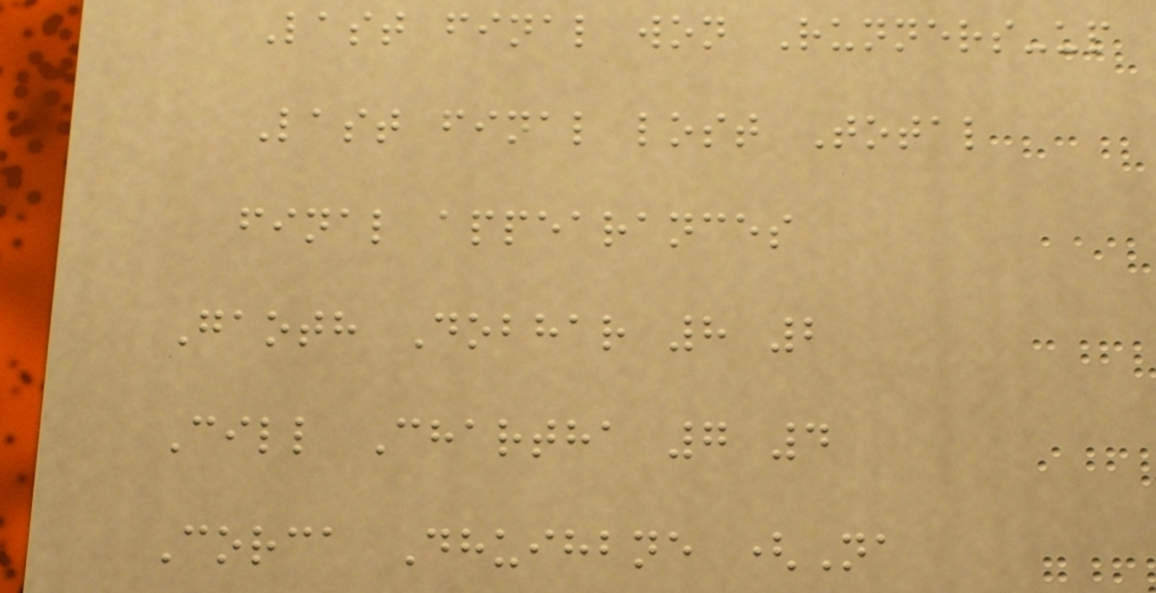Last final won Runners-up
Last final lost Total
final appearances
Gaoth Dobhar 8 2
Cill Chartha 7 4
Corca Dhuihbne (Na
